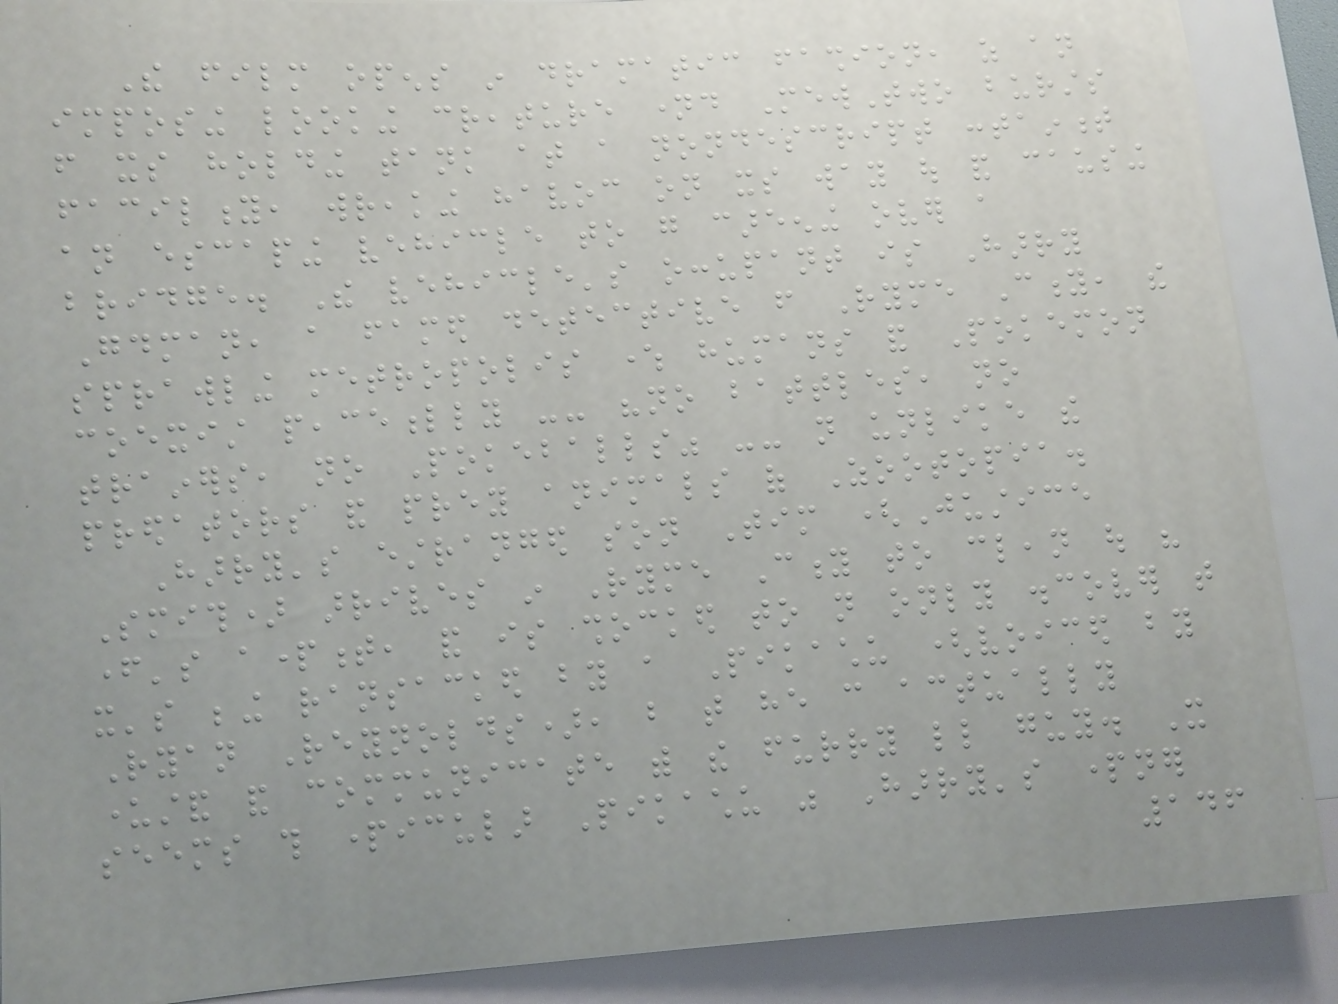The film opens in dramatic fashion, as an
imposing looking creature named MewTwo bursts
from its holding tank at a nondescript containment
facility, wreaking havoc on its way out and causing
an escaping vehicle to go careening over a
bridge. The vehicle's occupant is Harry
Goodman, a famed detective from Ryme City, the
sprawling metropolis where humans and Pokemon
coexist peacefully -- "no battles, no
trainers, no Pokeballs" -- not unlike the
predators and prey animals of Zootopia.
Harry's estranged son Tim (Justice
Smith) arrives in Ryme City to clean out his
father's apartment, and is shocked to not only discover that
it's being ransacked by a Pikachu (voiced by
Ryan Reynolds), but that he can actually
understand and communicate with the furry little guy. It
seems this particular Pikachu was Harry's partner
146
